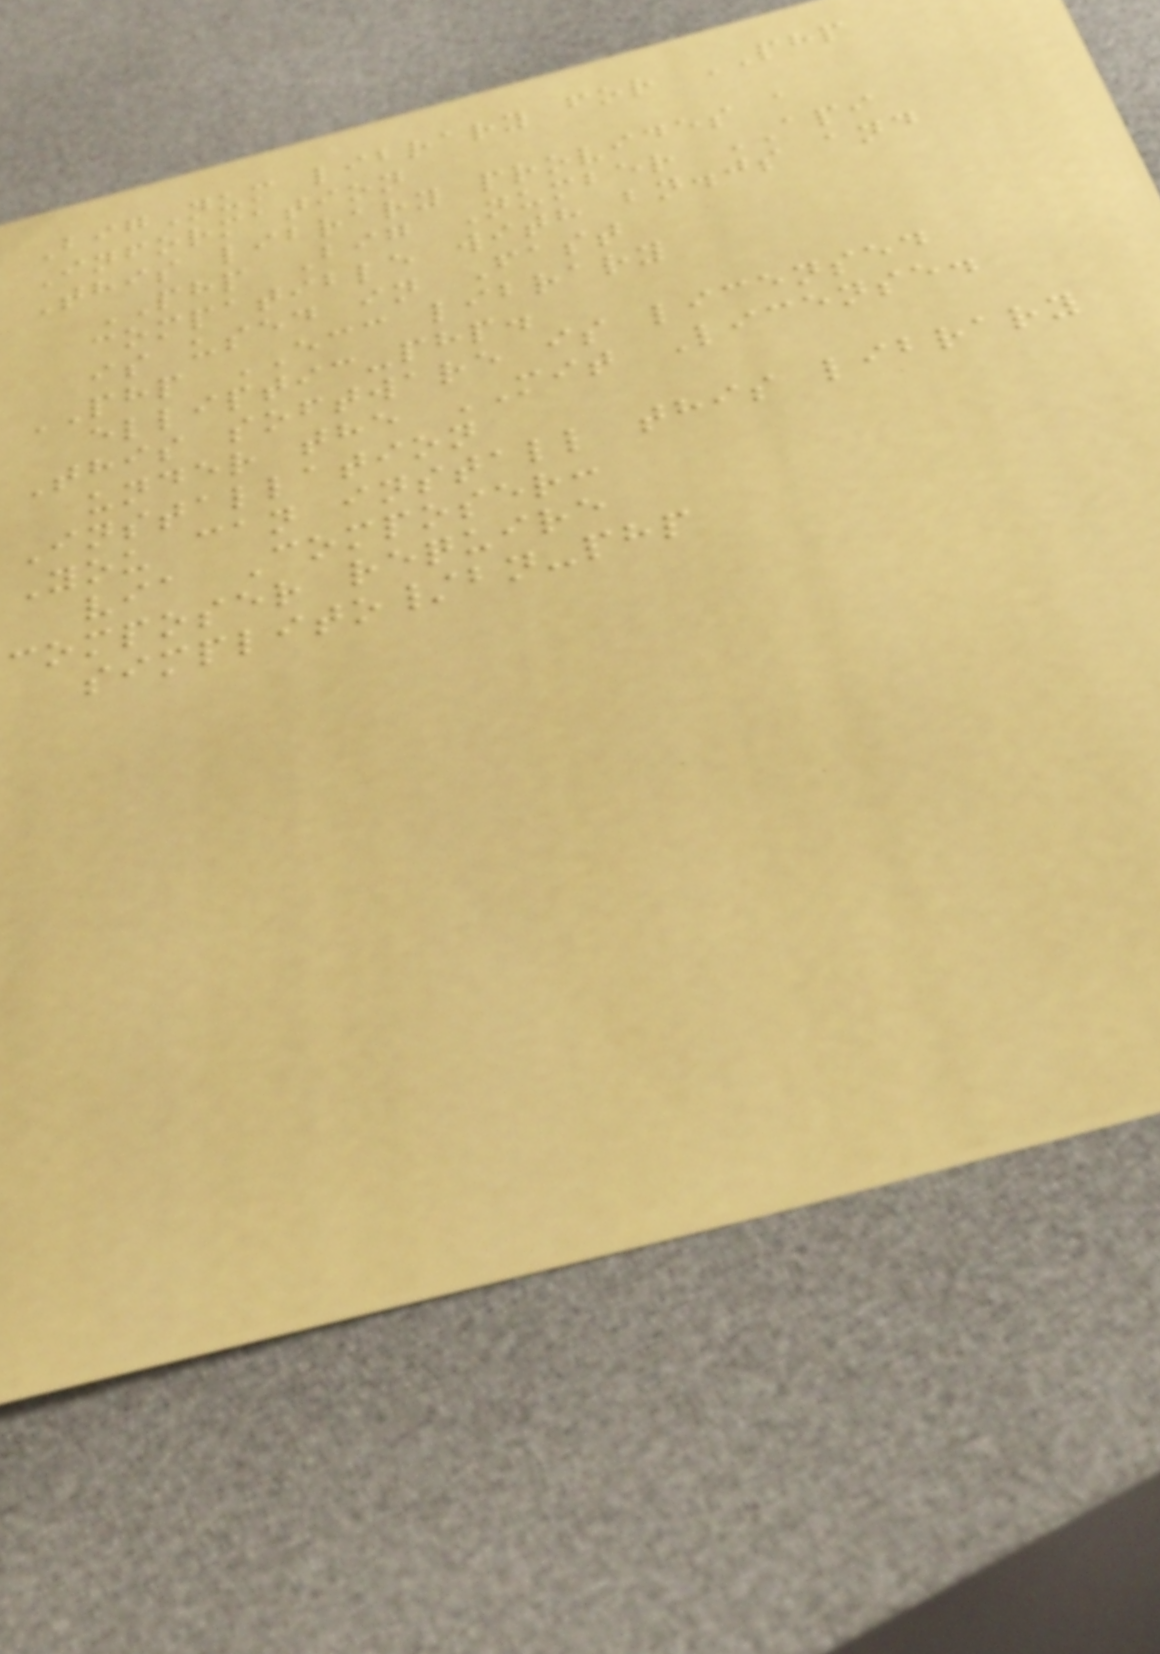BigNum library for PHP
Information
This library provides a
PHP Big Number API
compatible with bn.js and
is used in Fast
PHP ECC library
elliptic-php.
This software is licensed
under the MIT License.
Installation
You can install this library
via Composer:
composer require
simplito/bn-php
